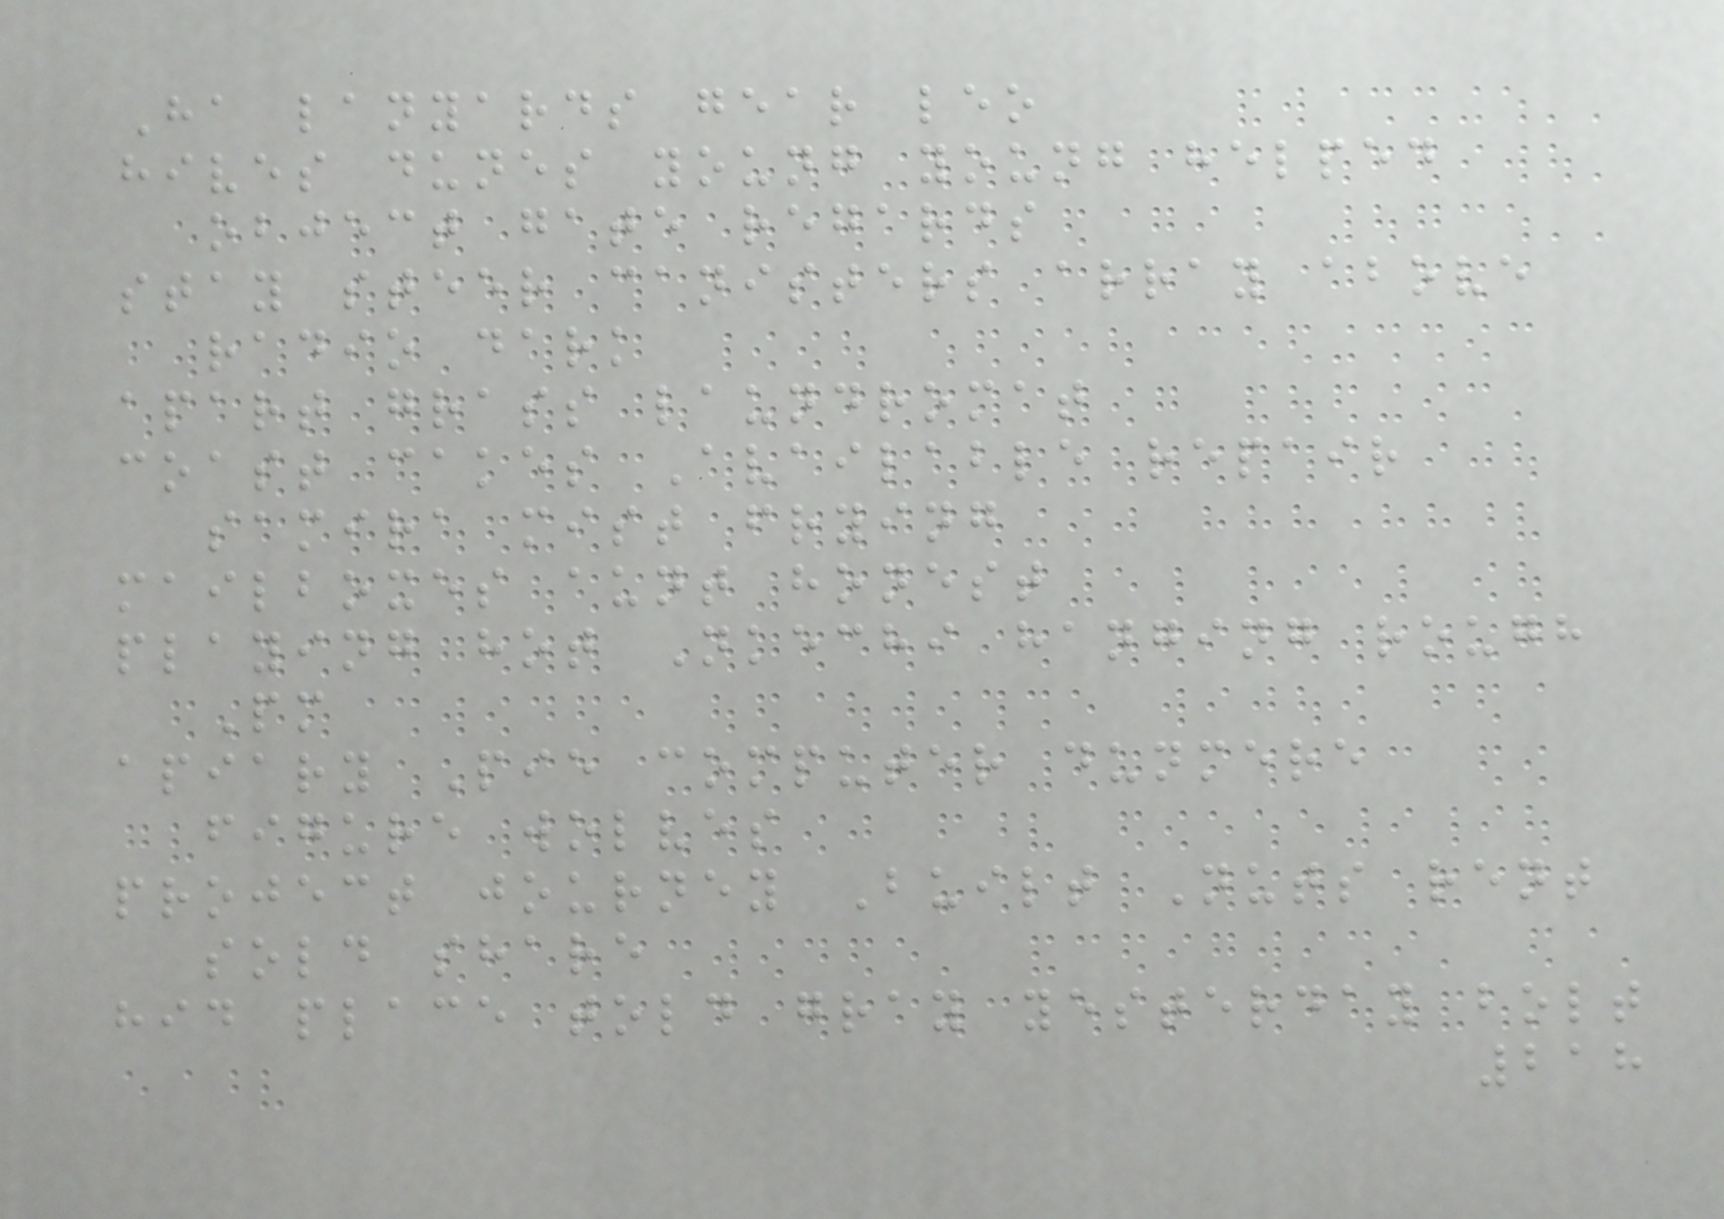Ha lanyards gear leo
hives dunes young young helped
object gate regards
stay steer canisters array above
radio dark
apart grass laundromat
coast cakes Available repair
samira mist frying
mailboxes aunt honest
playing hot Nkechi hanging rough
Pm
apiary Pie computer dunmere
figure wolves
project journey Built Nuts rent
sold share
hid place told gray yesterday bolt
218
